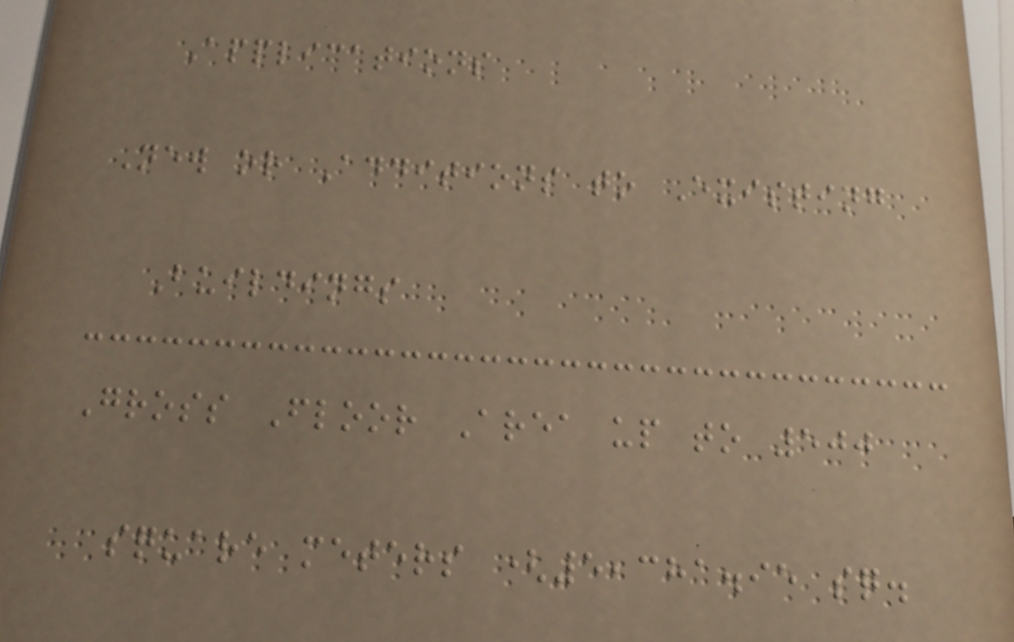Applications
New or Additions to Existing
Buildings
Gross Floor Area up to 500
square meters (5,381.95 sq.
